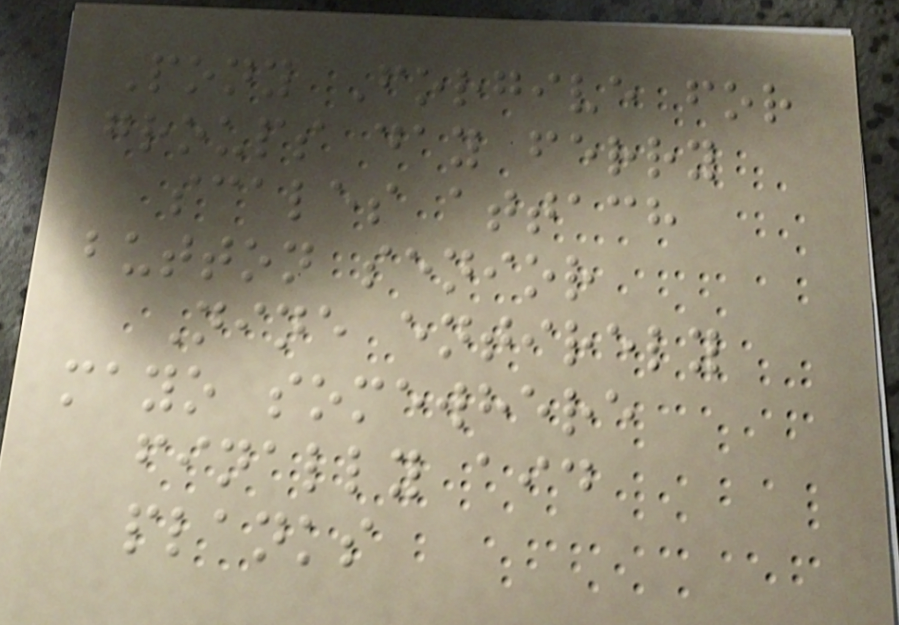Pony Forgive for
groups day ferry
scales attach
button senior
Nine entirely
mayo somewhere
finally aid
planks
